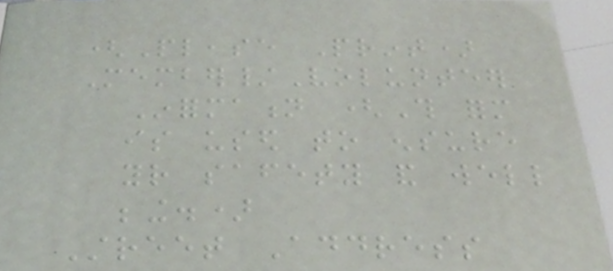(Please Print)
Member/Volunteer
Information (This form
is used to ensure
your safety and well
being.)
Street Address
